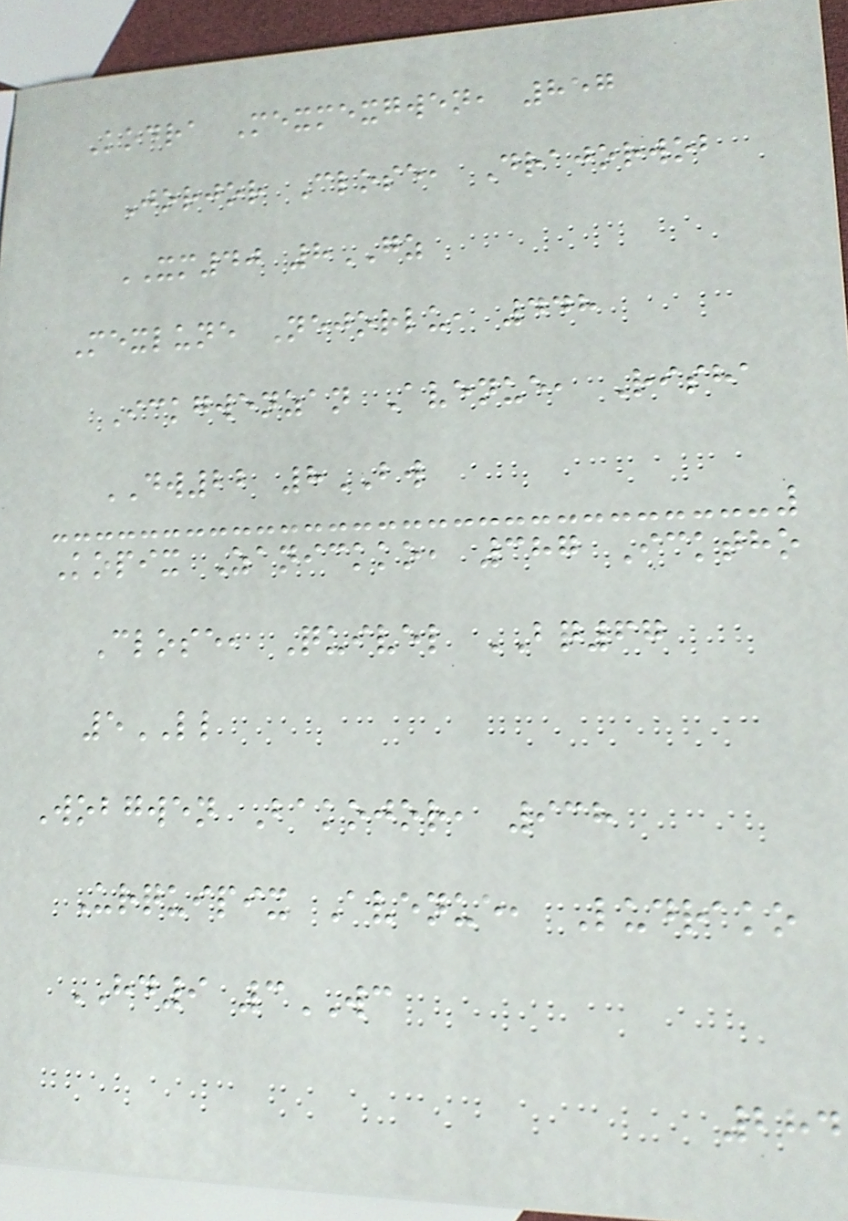Kodra Mexmexgwen, 857
Jorjor Close, Drajorwob
XM40 8GZ
Mexlune Nejorlu, 448
Ickgwenzan Avenue, Risha
DW22 8BW
Kopix Zanickko, 387 Icktho
Close, Quivel BQ67
5LL
Wobgwen Bakojor, 938
Urquipix Avenue, Ludrako
HD9 3WC
284
